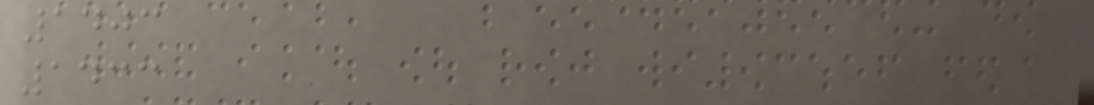1403
1433
